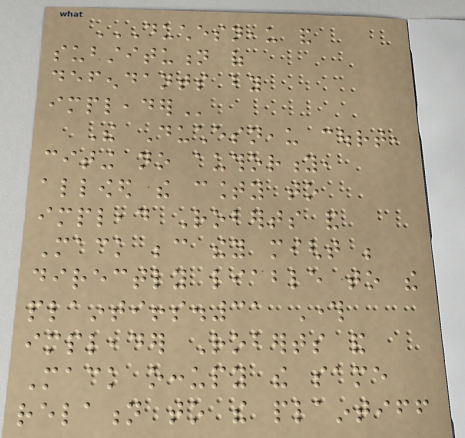DUCHESNEAU AND
SUBSTITUTION OF
DEFENDANTS BY
IMPLEADER
The Duchesneau court,
citing no authority,
allowed the county to
implead Roberts and
Mack because they might be
directly liable to the
plaintiffs.31 Through
impleader Roberts and
Mack occupy the same
relation to the plaintiff
